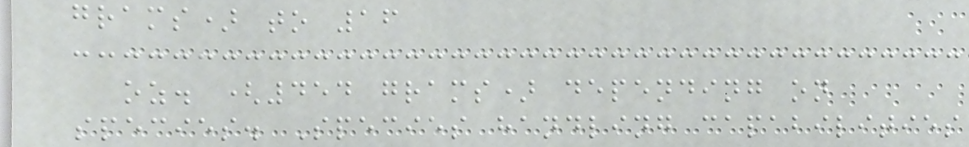grams) to 16
oz. (454 grams) depending on
species. Species handling capabilities
